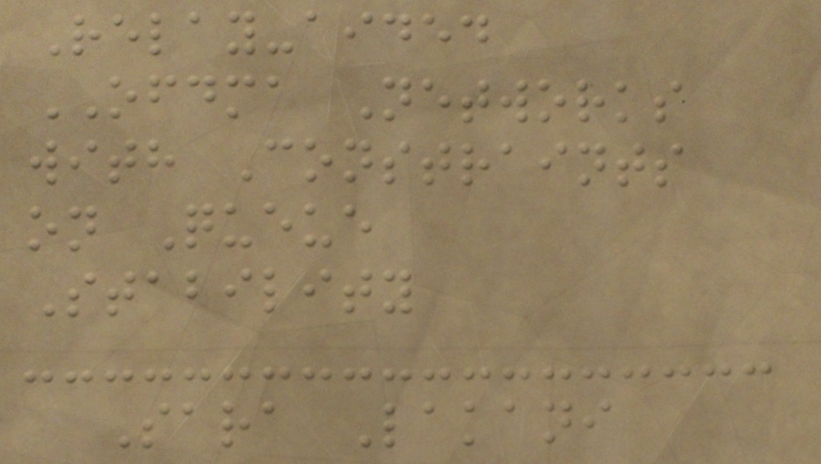Relay-aided
OFDMA Networks
with Constraints
on Queue
Stability
Sara Lakani
